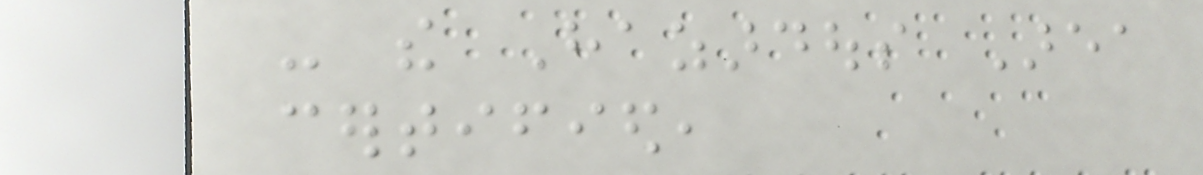- the Hazardous Area
certified,
